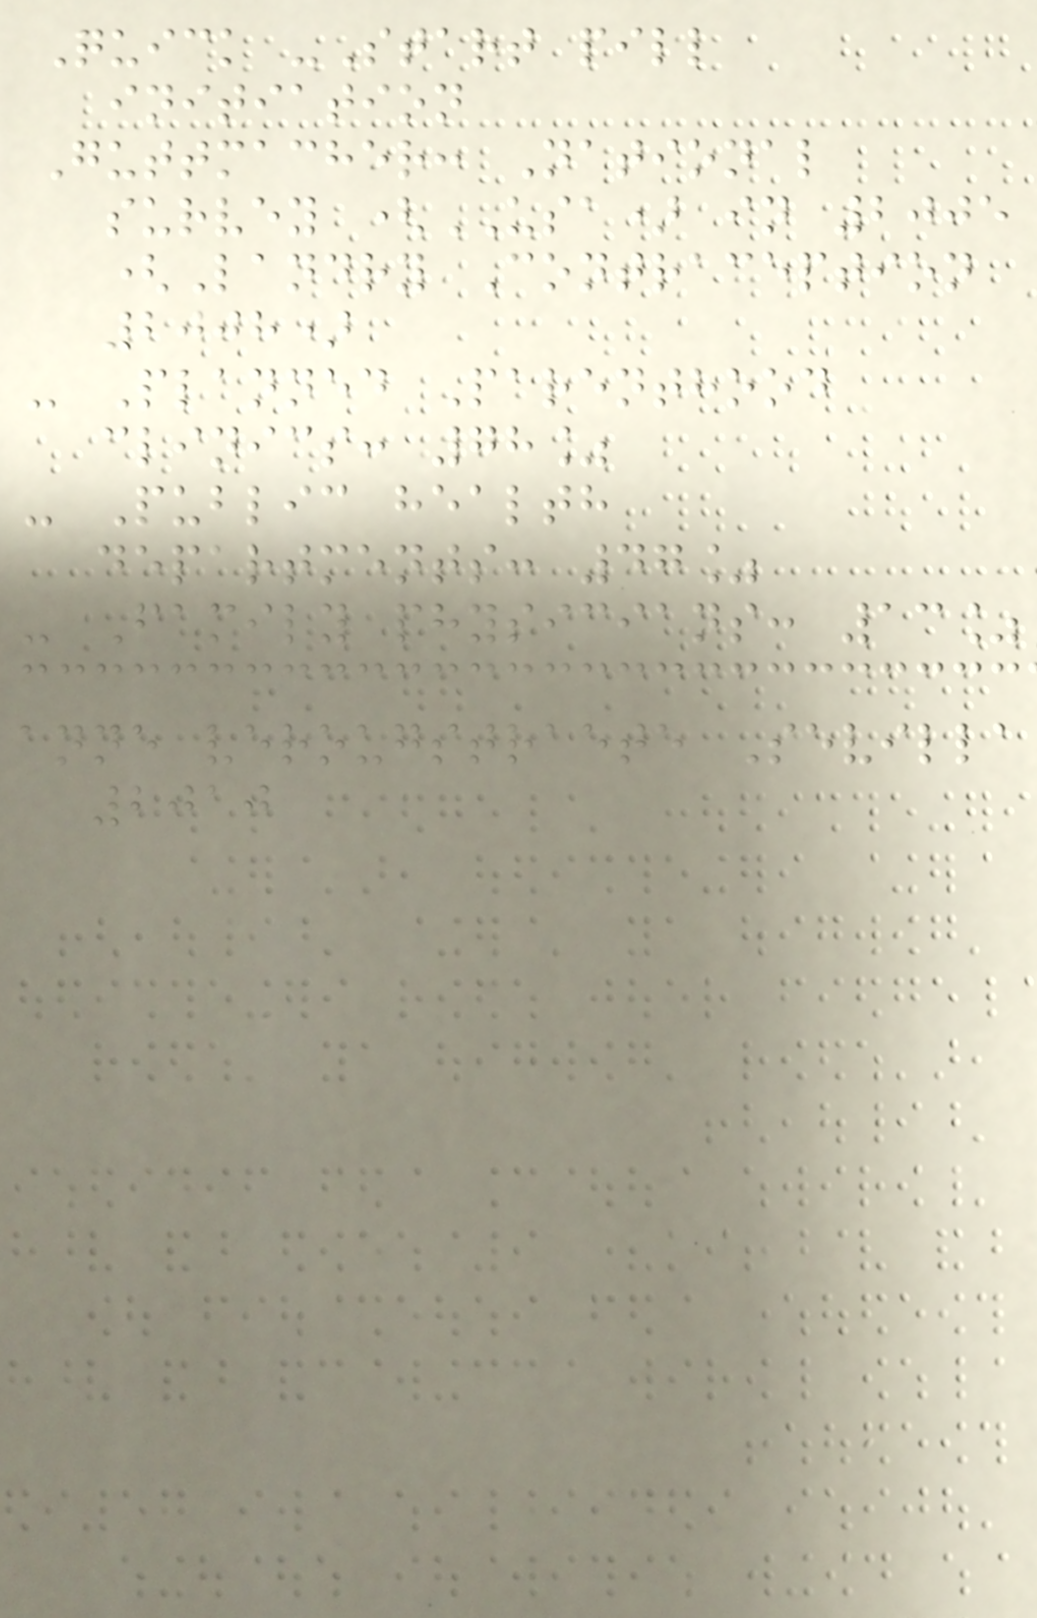Quick -Start pill
initiation
Guttmacher: National
survey (USA) in 2005
(Landry Contraception
2008)
- Planned Parenthood
clinics: 78%
- Public health
departments: 47%
- Family physicians: 13%
anne verougstraete Sevilla
2010
